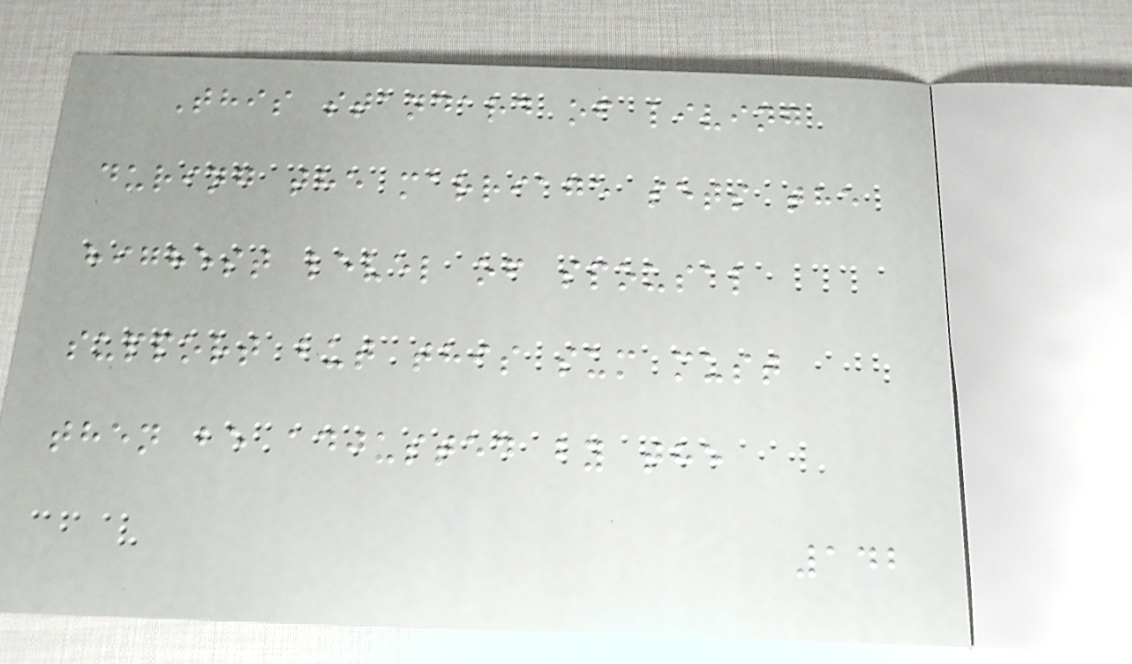This standard of living
during the marriage sets the
highest level of spousal
support but this sum must
then be adjusted by the
142
